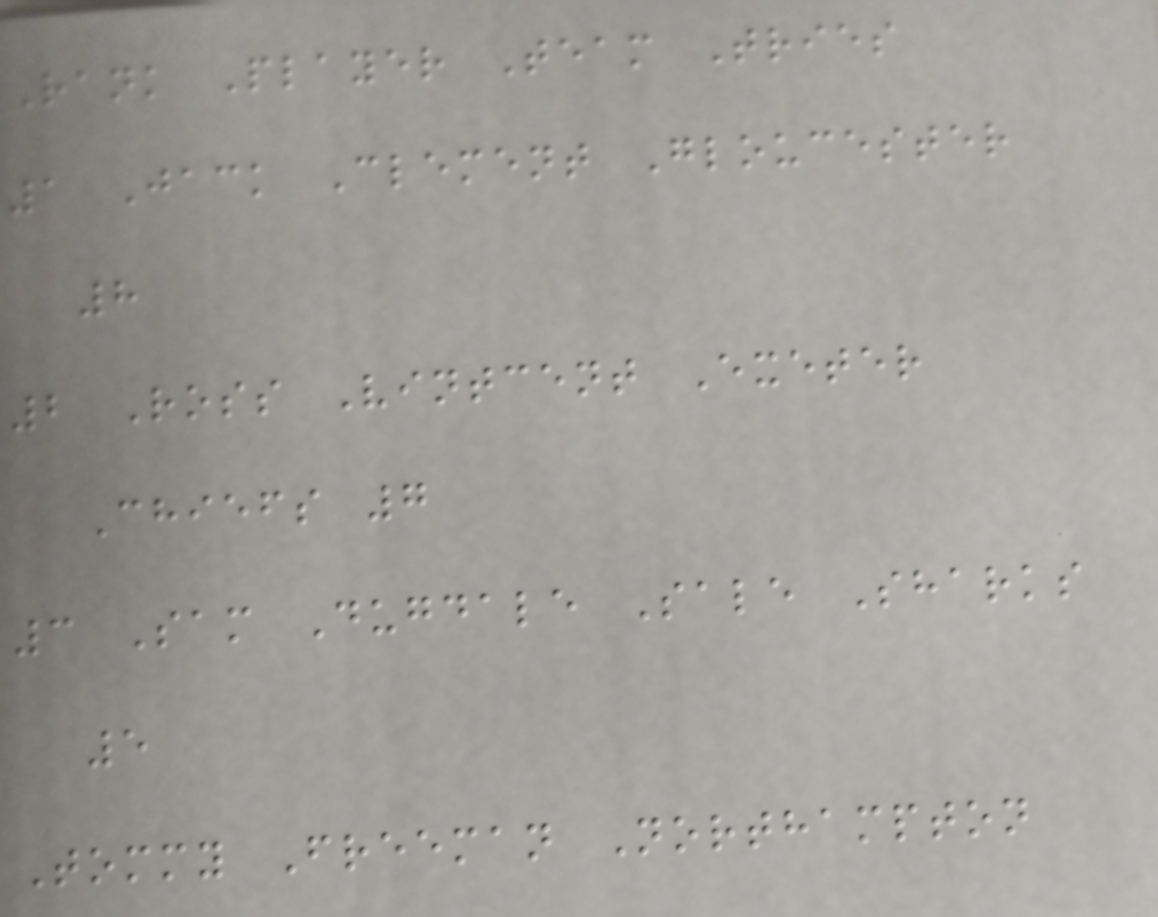Rank Player Team Tries
1 Jack Clement Gloucester
8
2 Ross Vintcent Exeter
Chiefs 7
3 Sam Dugdale Sale Sharks
5
Tommy Freeman Northampton
